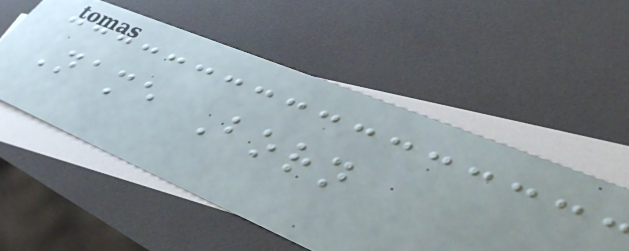Name Born
